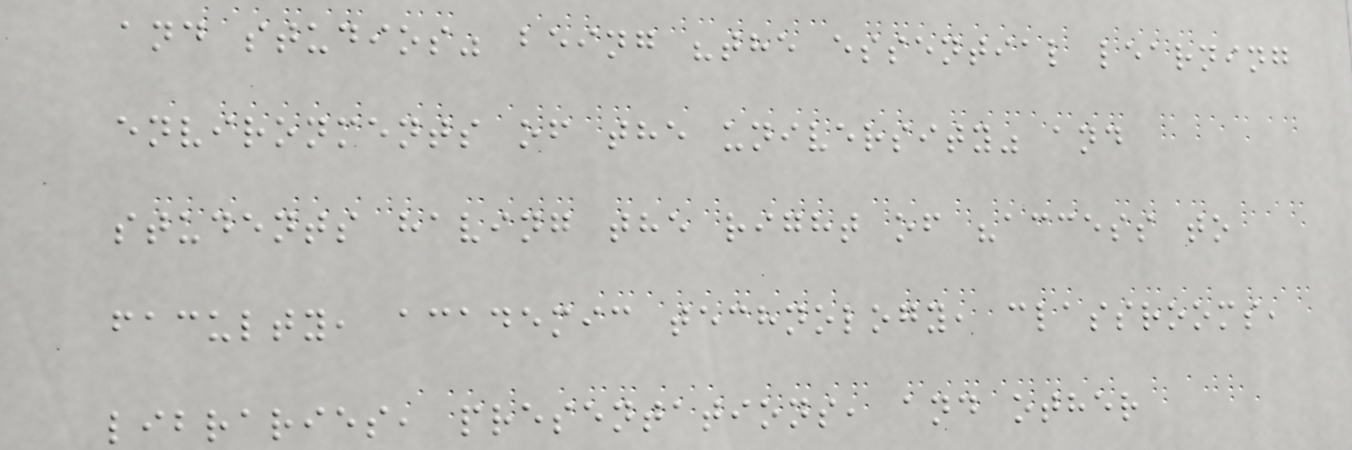and studios" being "the essential learning
environments of the university" and
students having the right of "access to
faculty, academic technology, classrooms,
libraries, presentations, and other
